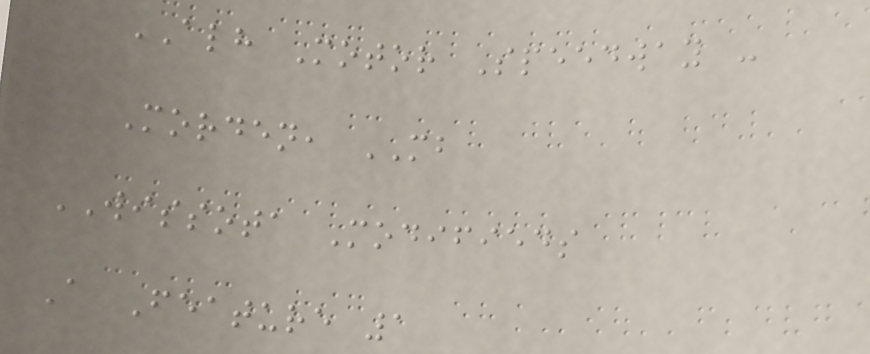ALH Motor Speedway -
Morden, MB
WISSOTA Modifieds
A Feature 1
